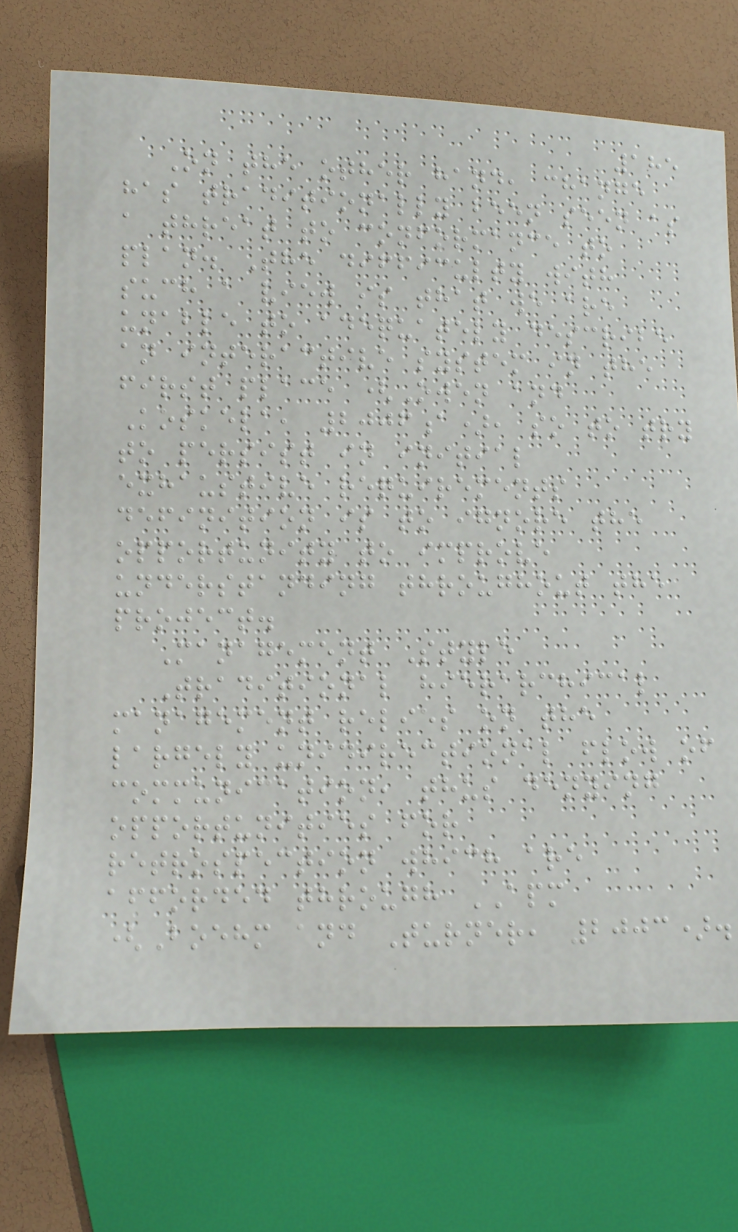185
On the other hand, change
has traditionally been seen as
a threat to conformance to
plan. The difficulty with
such a view is that we are
unable to adequately describe
an interactive system in the
first place (Owen and
Koskela, 2006a), so to try
to persist in initial
exhaustive requirements
definition is to ignore the
opportunity to improve
understanding throughout the
project.
Management Style
Traditional hierarchical
management relies on the
largely unidirectional flow of
communication, thus denying
opportunities for
retrospection which are
afforded through APM
(Boehm and Turner, 2003).
